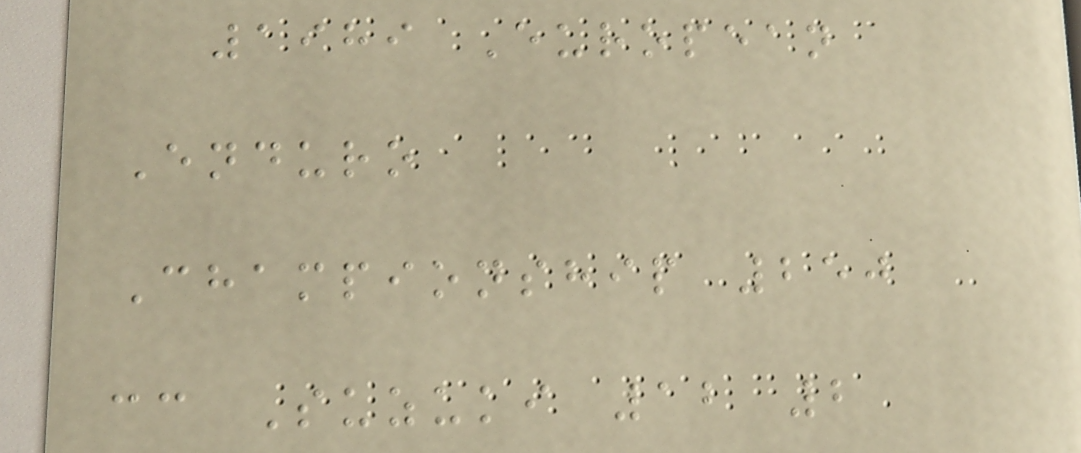1989 European
Enduro
Championship 250
cc Suzuki 12 2
